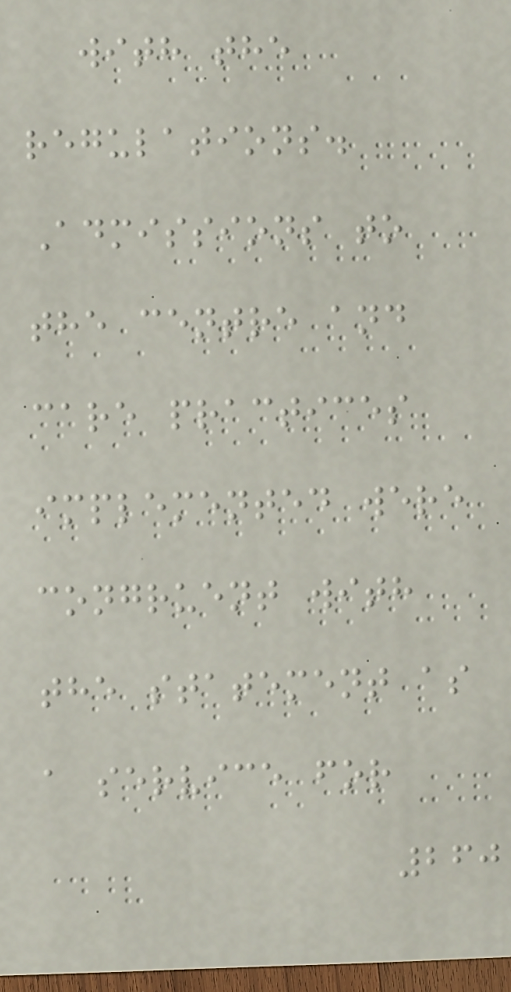with the
regulations.
Admissions to
the centre and
care practices
implemented were
congruent with
the statement as
a service for
260
